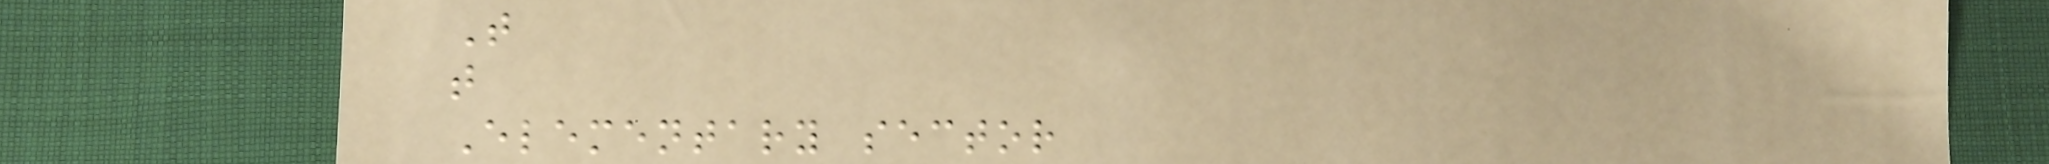T
t
Elementary sector
